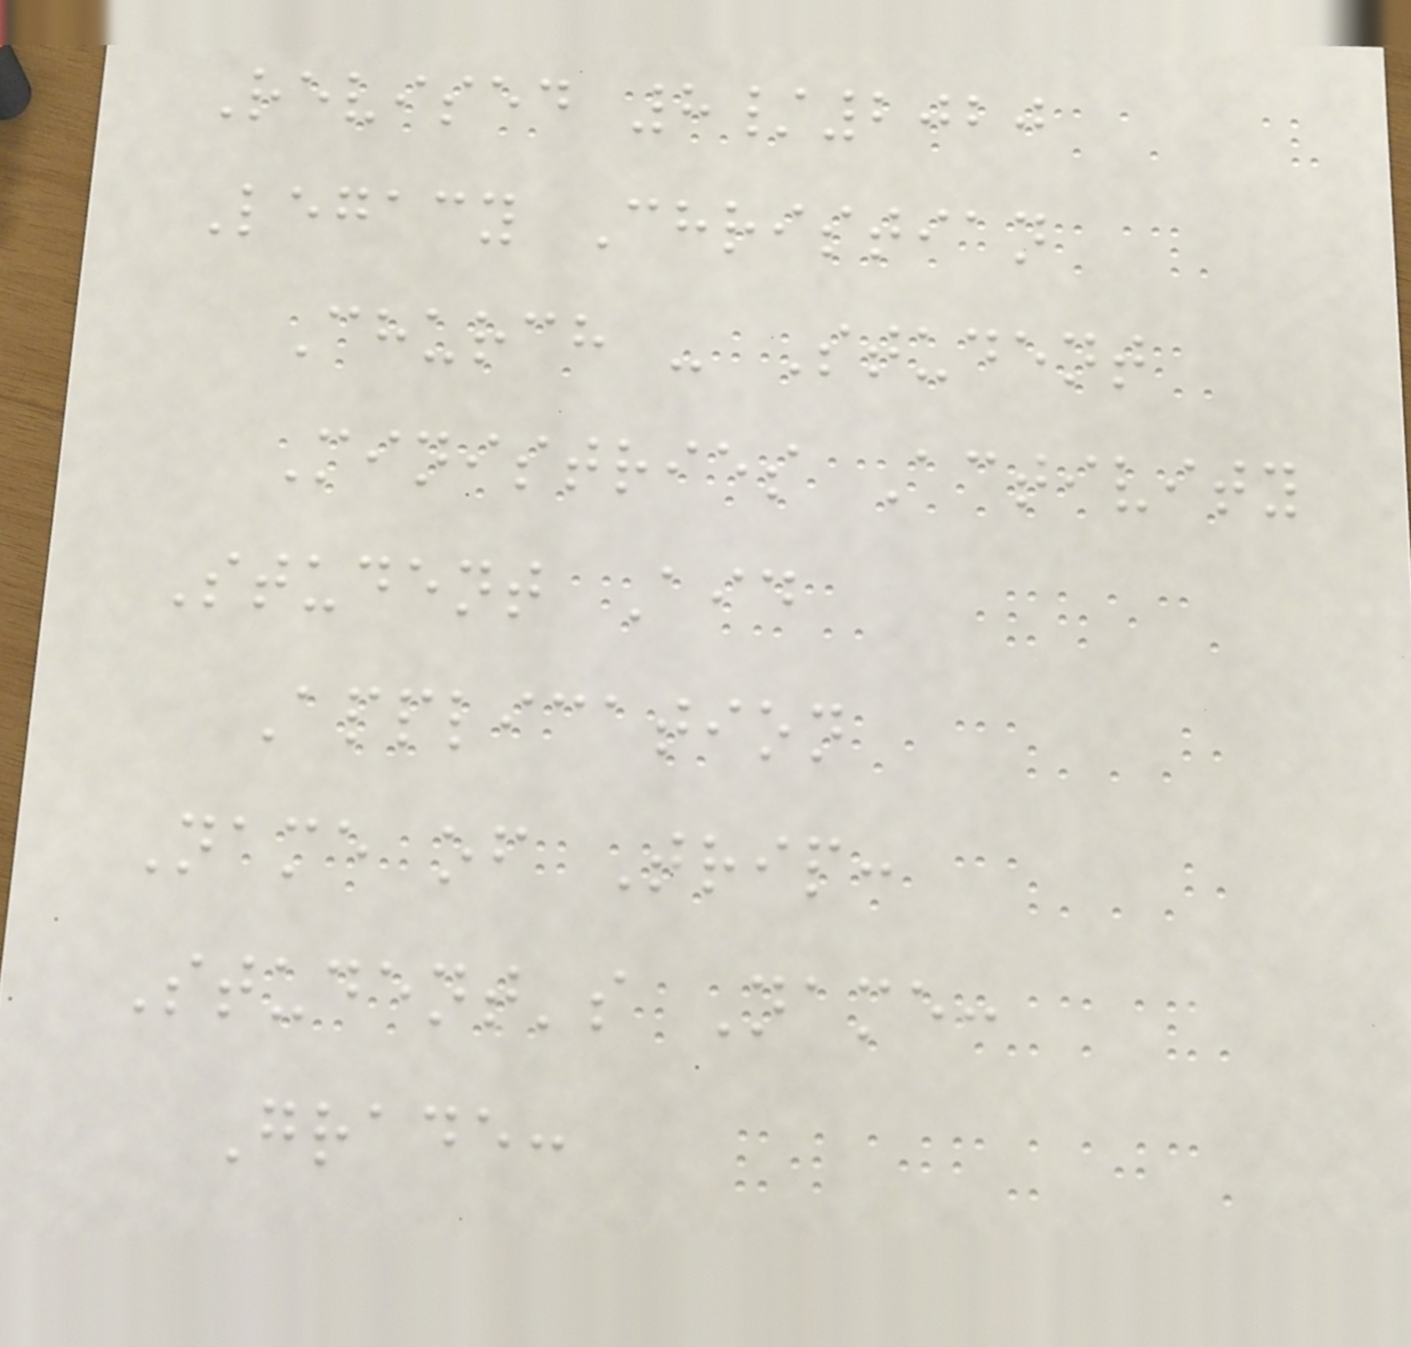Revised 8/2020
Legacy Christian
Church - Student
Ministries Activity
Student Aid
Application
Name of Trip:
Student's Name:
Grade:
